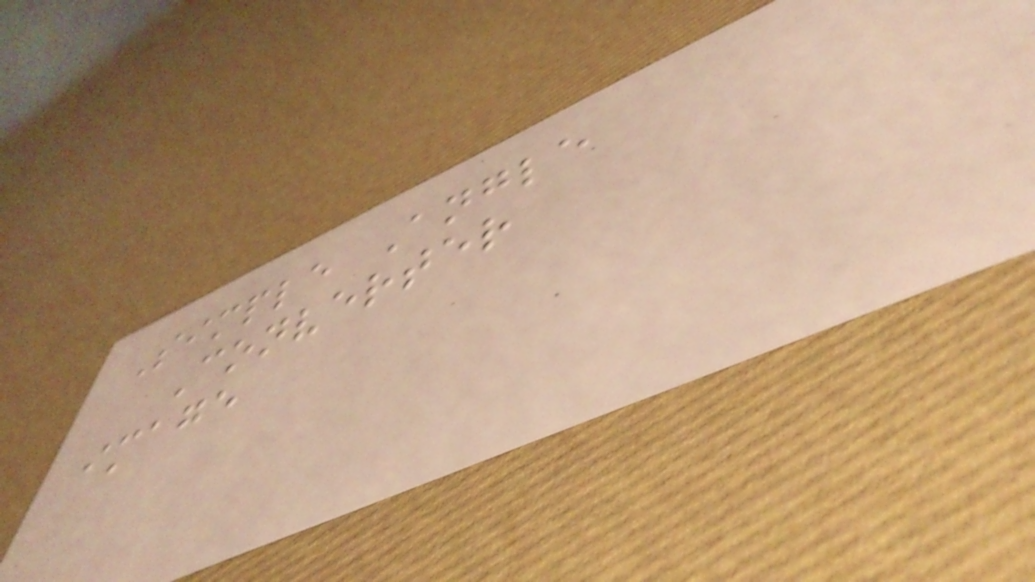Simple Angle
Converter
image
